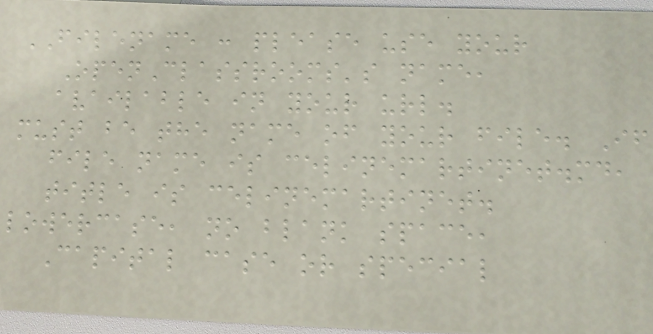FILENAME : please use your
OpenClassrooms's name,
available in your url.
must be the name of your file. If
file name is celinemartinet.md,
title is celinemartinet.
lowercase, no blank space,
Capital case or special
